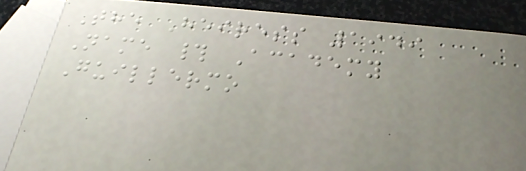The Heiress 1949
Name # Academy
Guillermo
